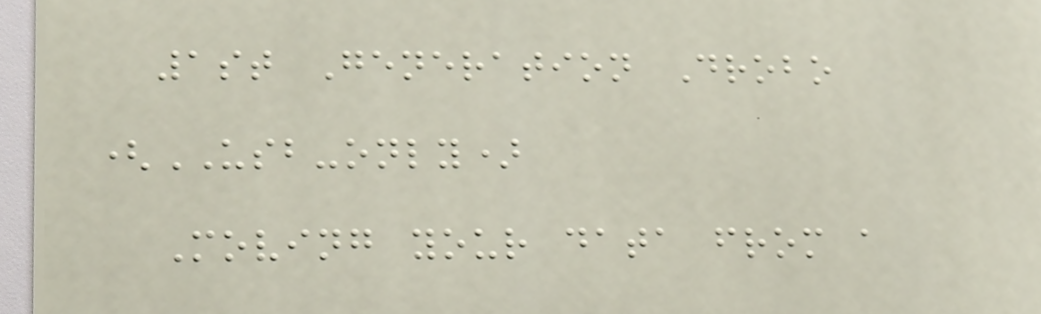1st Generation Drobo
(USB-only)
Moving your data from a
